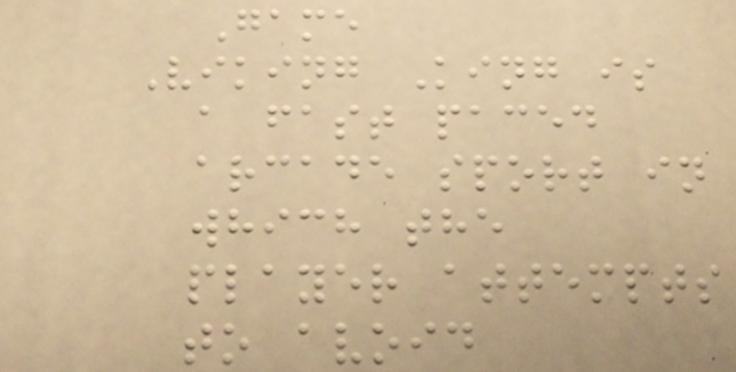Game
Viking King is
a fast paced
arcade sport in
which the
player attempts
to avoid
